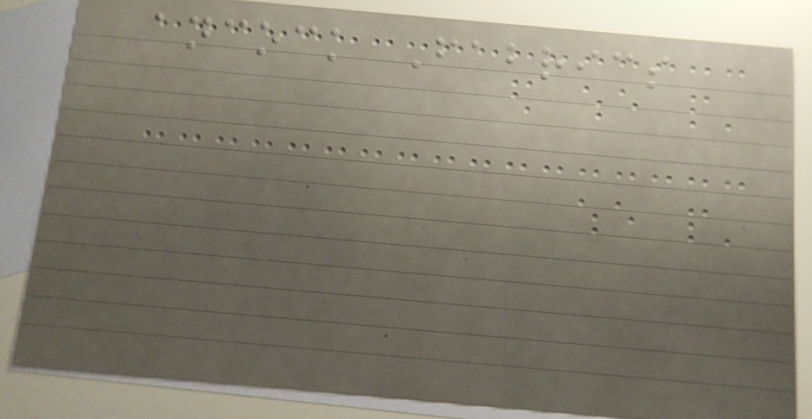ancock Fabrics
